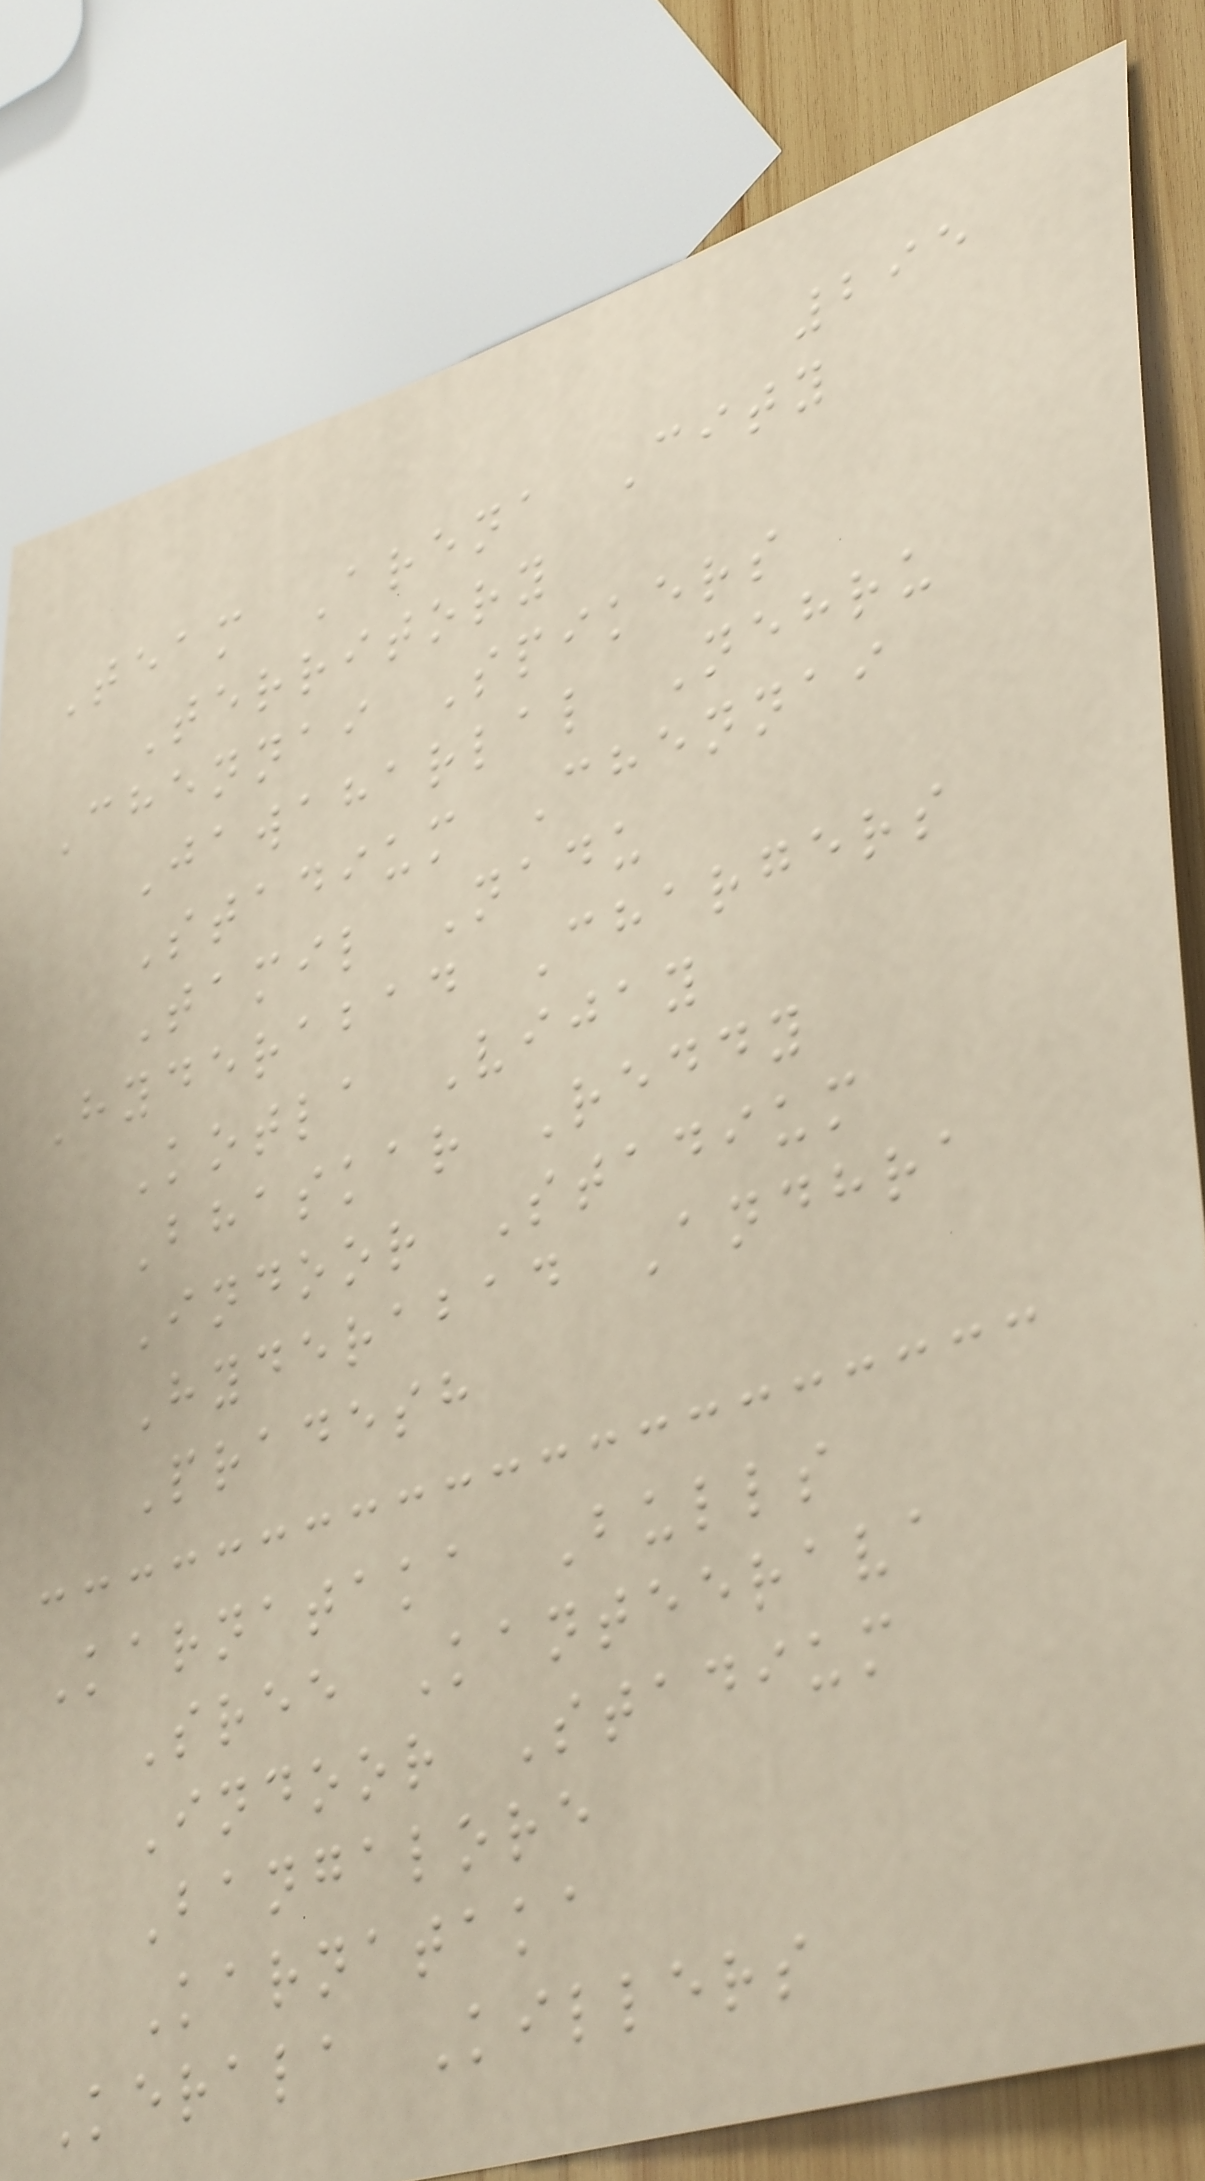295
Team Arena City
Territory
Chennai Spikers
Jawaharlal Nehru
Stadium Chennai
Tamil Nadu
Hyderabad Chargers
Kotla Vijay
Bhaskar Reddy
Indoor Stadium
Hyderabad Andhra
Pradesh
Karnataka Bulls
Sree Kanteerava
Indoor Stadium
Bangalore
Karnataka
Kerala Killers
